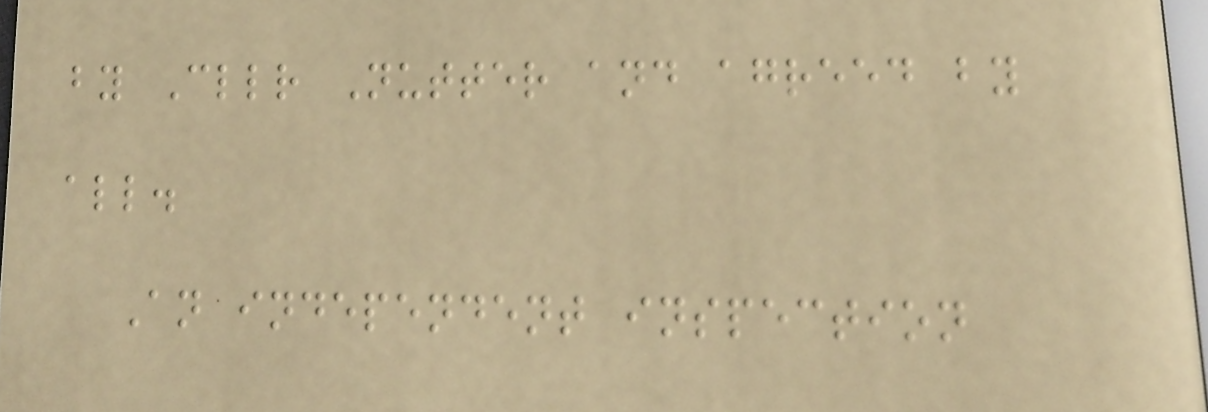by Cllr Nutter and agreed by
all.
An independent inspection
